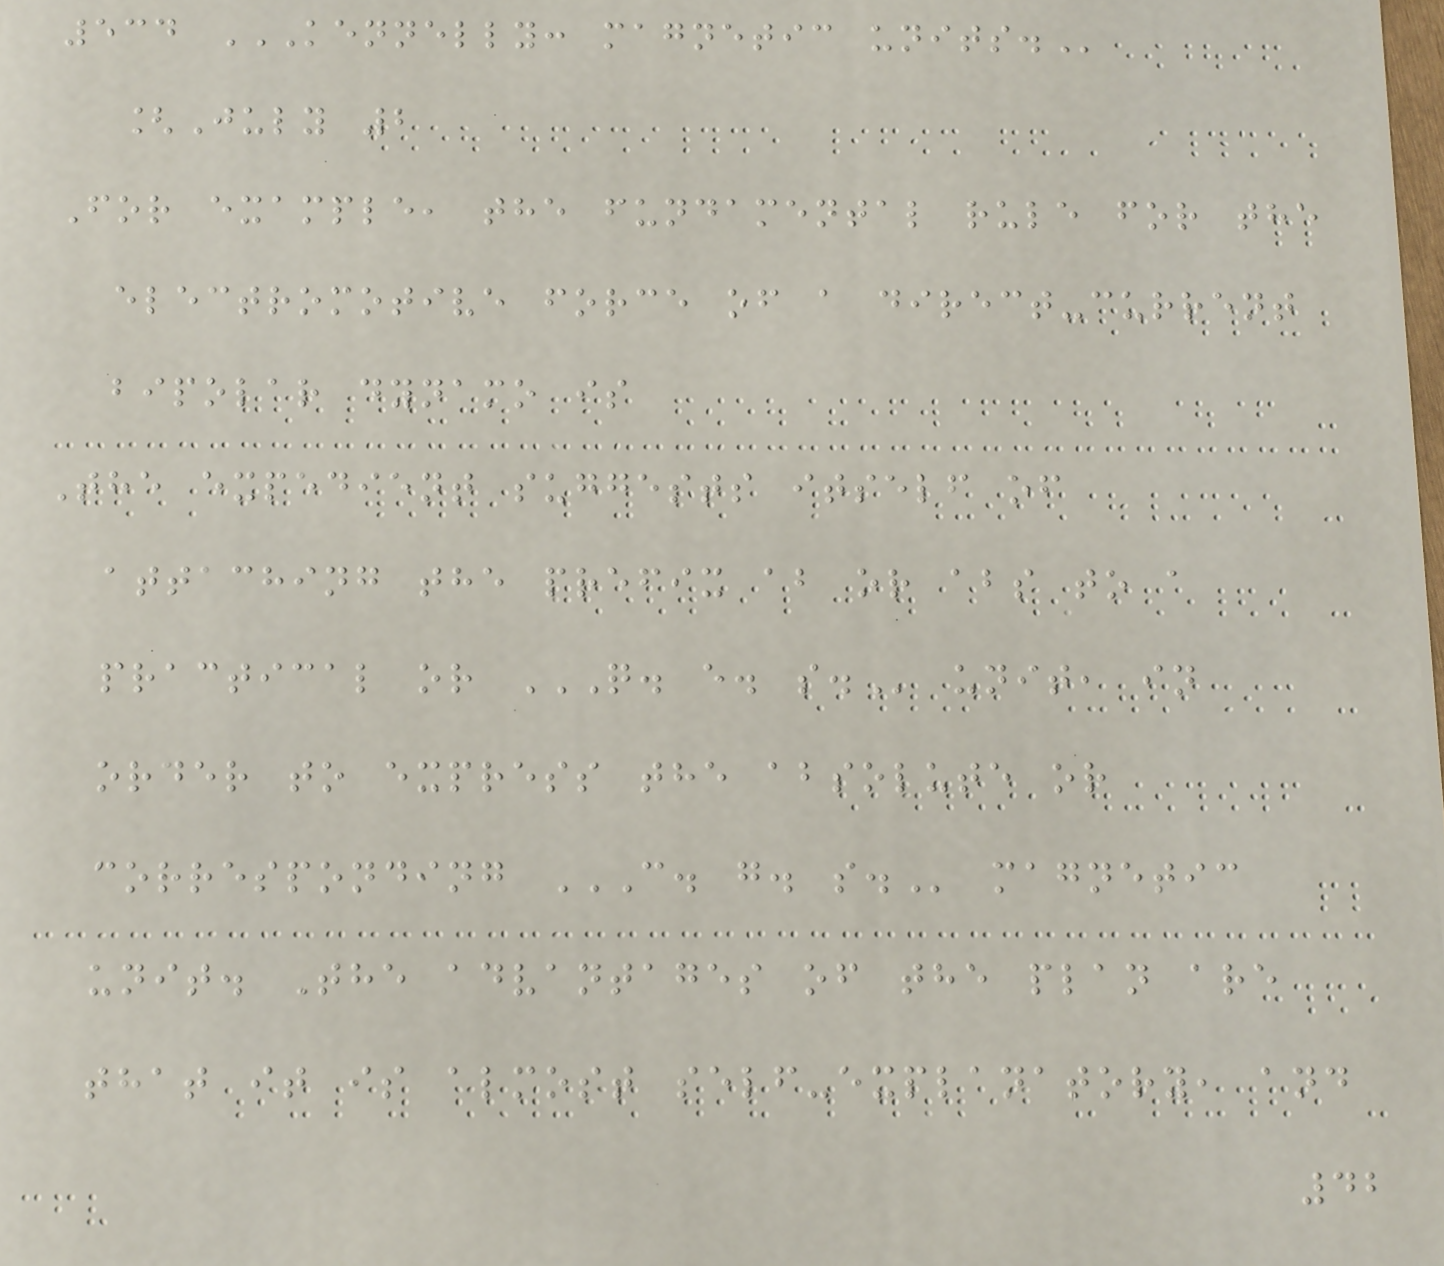534 KENNELLY: MAGNETIC UNITS.
[July 2
For example, the fundamental rule for the
electromotive force of a direct-current
bipolar dynamo is
The expedient suggests itself of
attaching the prefix ab or abs to a
practical or Q. E. S. unit, in
order to express the absolute or
corresponding C. G. S. magnetic
unit. The advantages of the plan are
that it is almost self-explanatory, and
42
